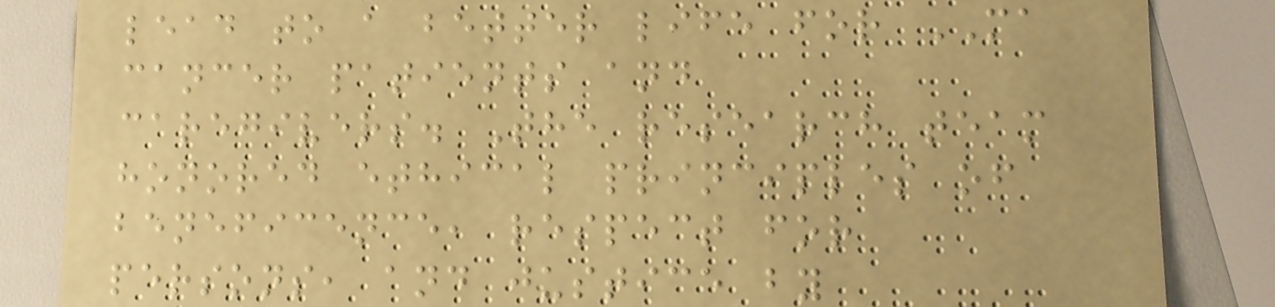lead to a better life for MA
cancer patients and
caregivers. The research team
honored ethical principles of
beneficence, respect for
persons, and justice by
